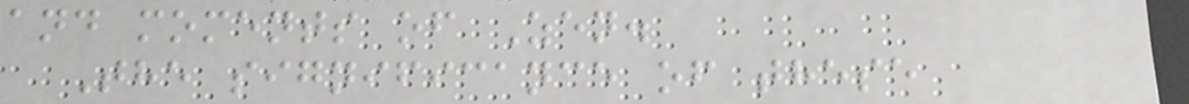and moments of Zen.
The significance of these
